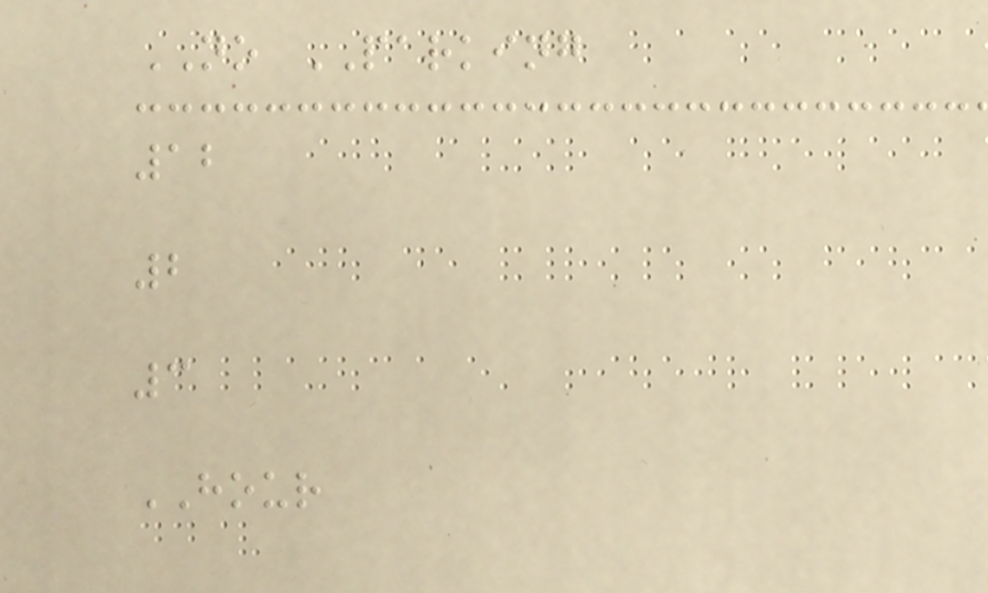NO PARKING
12
2
3
HOUR
